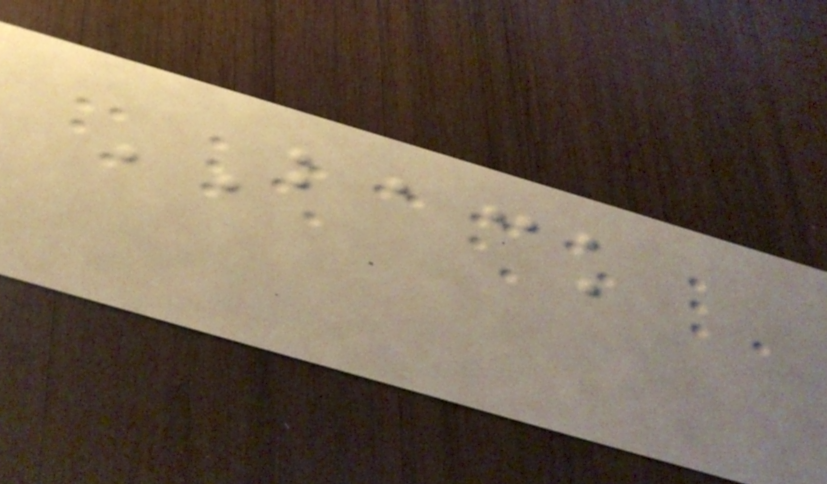BACK
